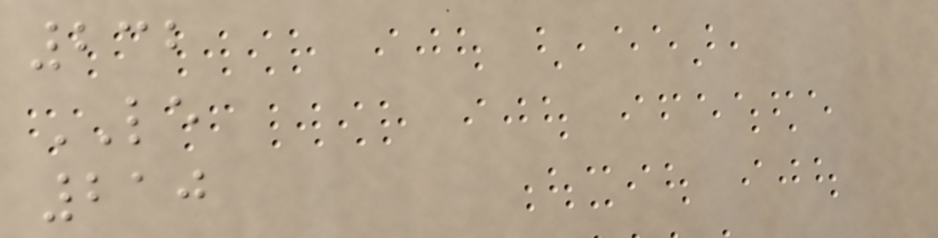232
LE
210
